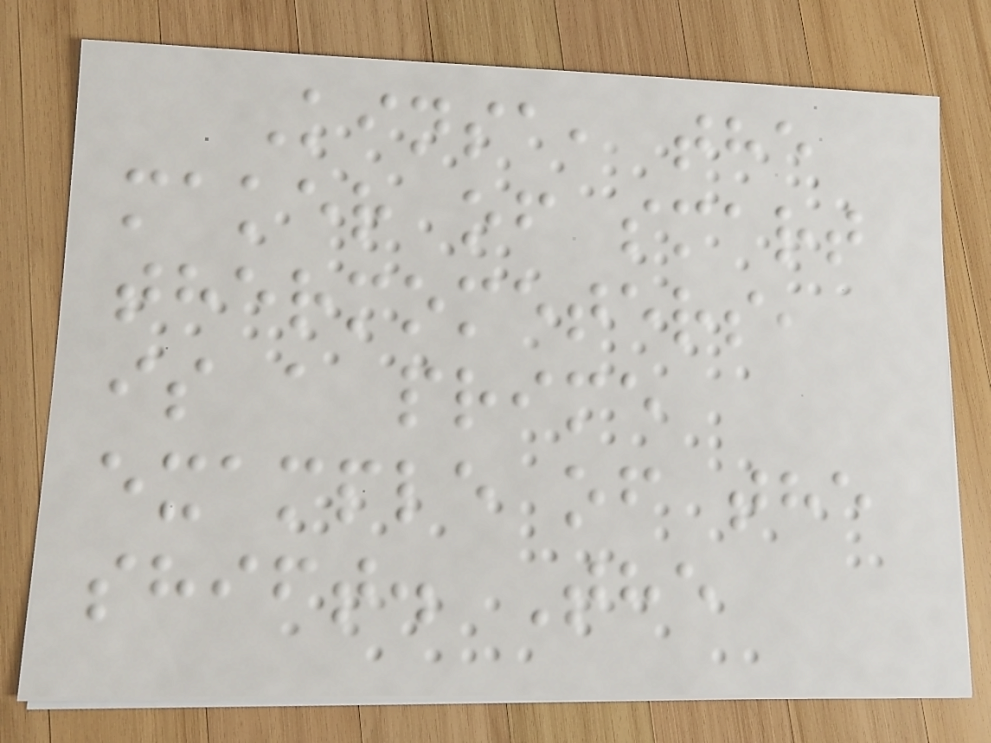Kinsa, the
maker of smart
thermometers,
is a prime
example of the
shift. The
